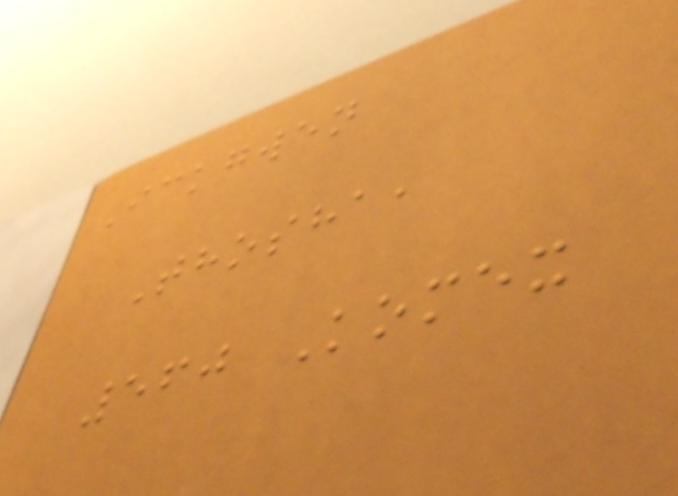Ickgwen
Thosha,
560 Komex
